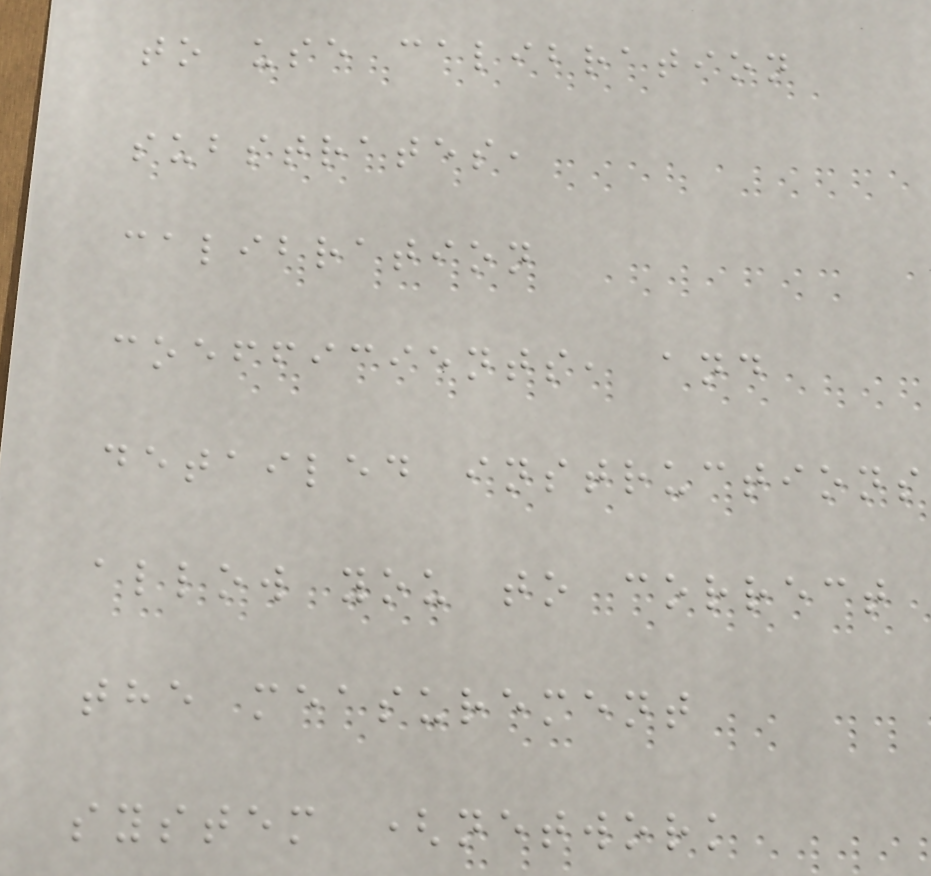to use calibration
substrates,
calibration
coefficients, and
detailed instructions
allow you to correct
the measurement
system (network
